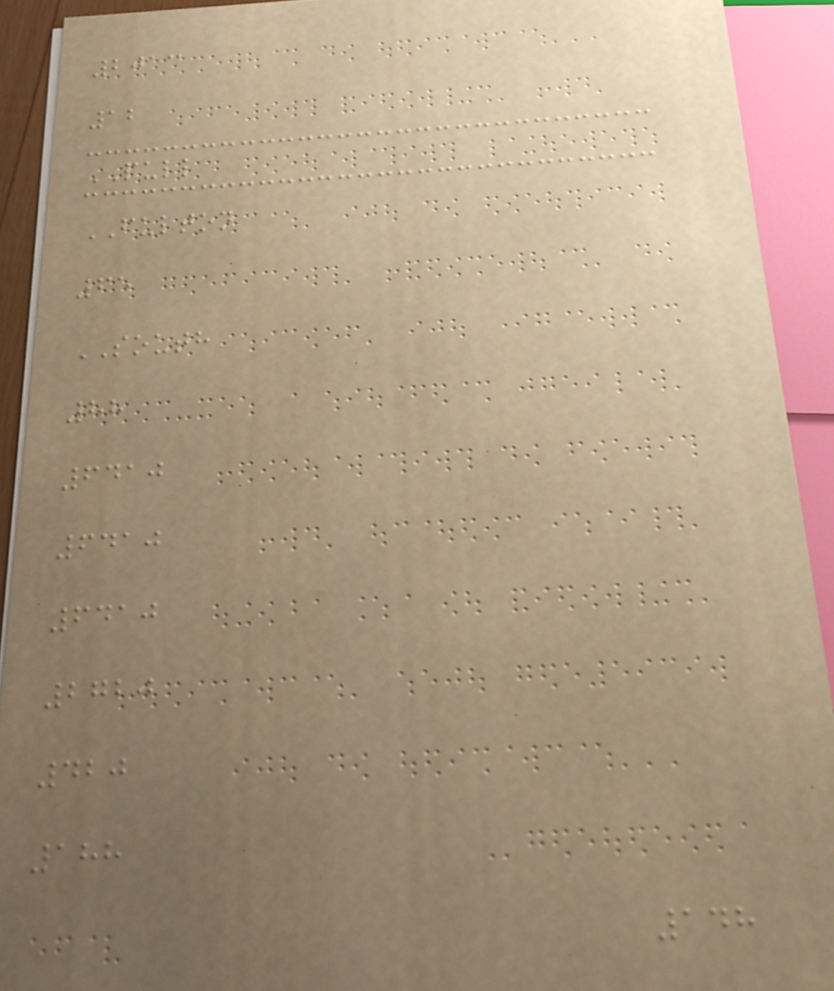2013
12
PULL
FULTON
65
SOUTH
88
6410
6410
6410
2720
420
188
148
